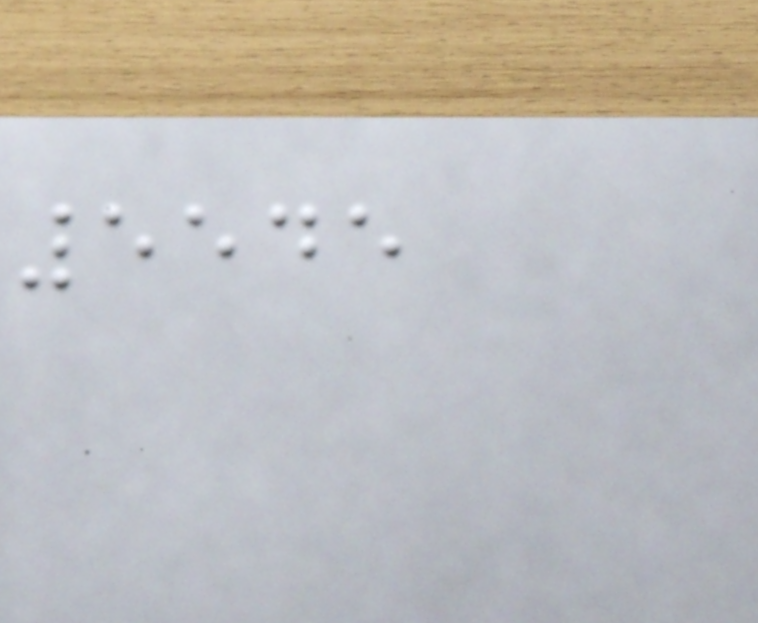5545
